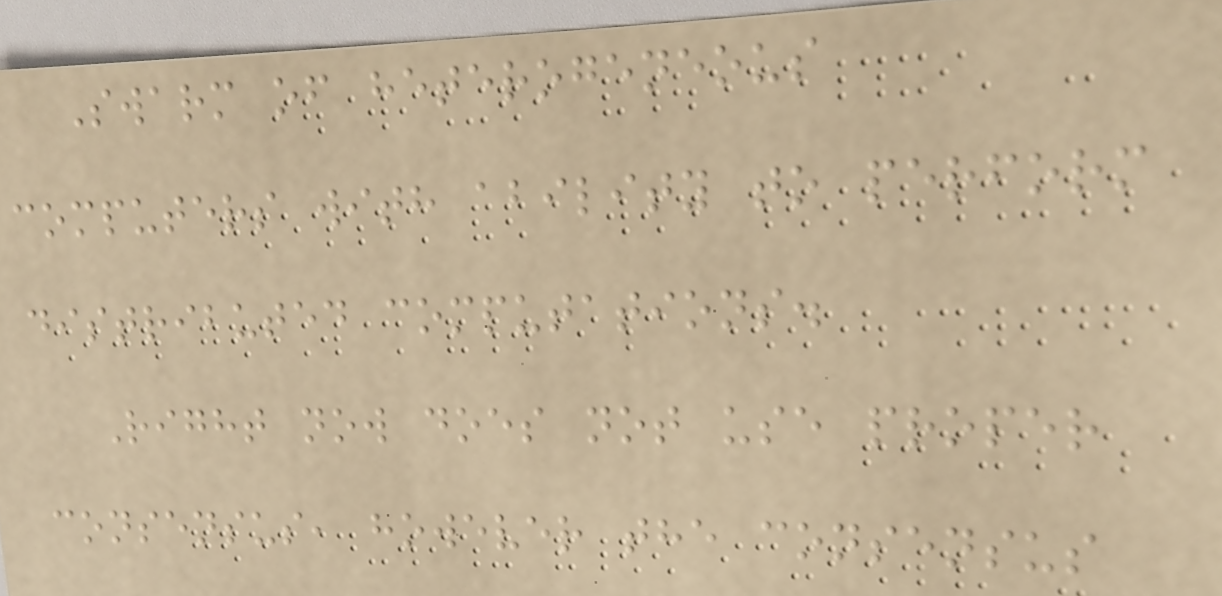Swarm of heterogeneous
computers with ability to perform
distributed computations.
Right now does not use proper
consensus, however the consensus
